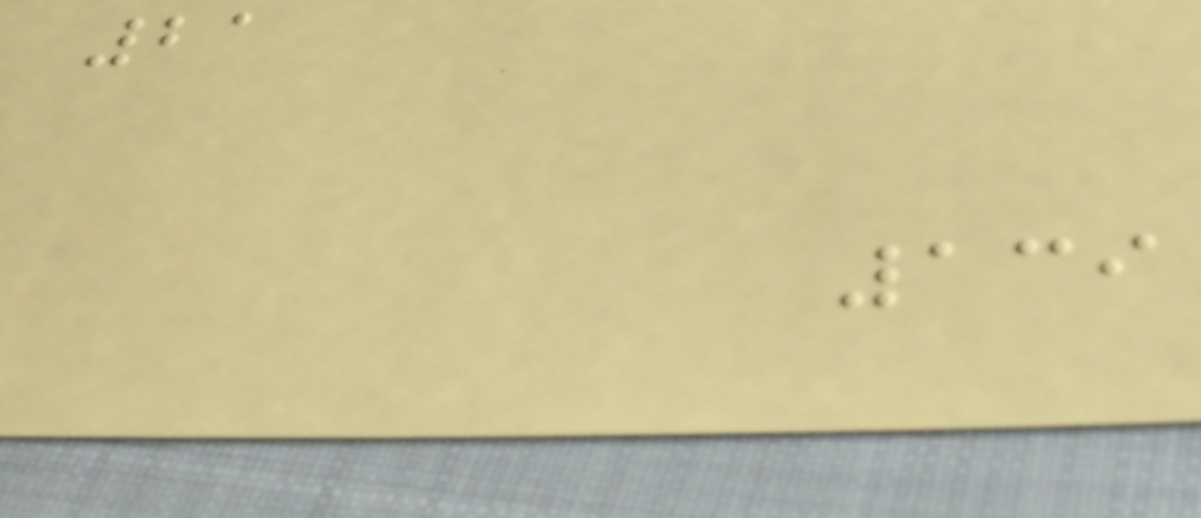21
139
